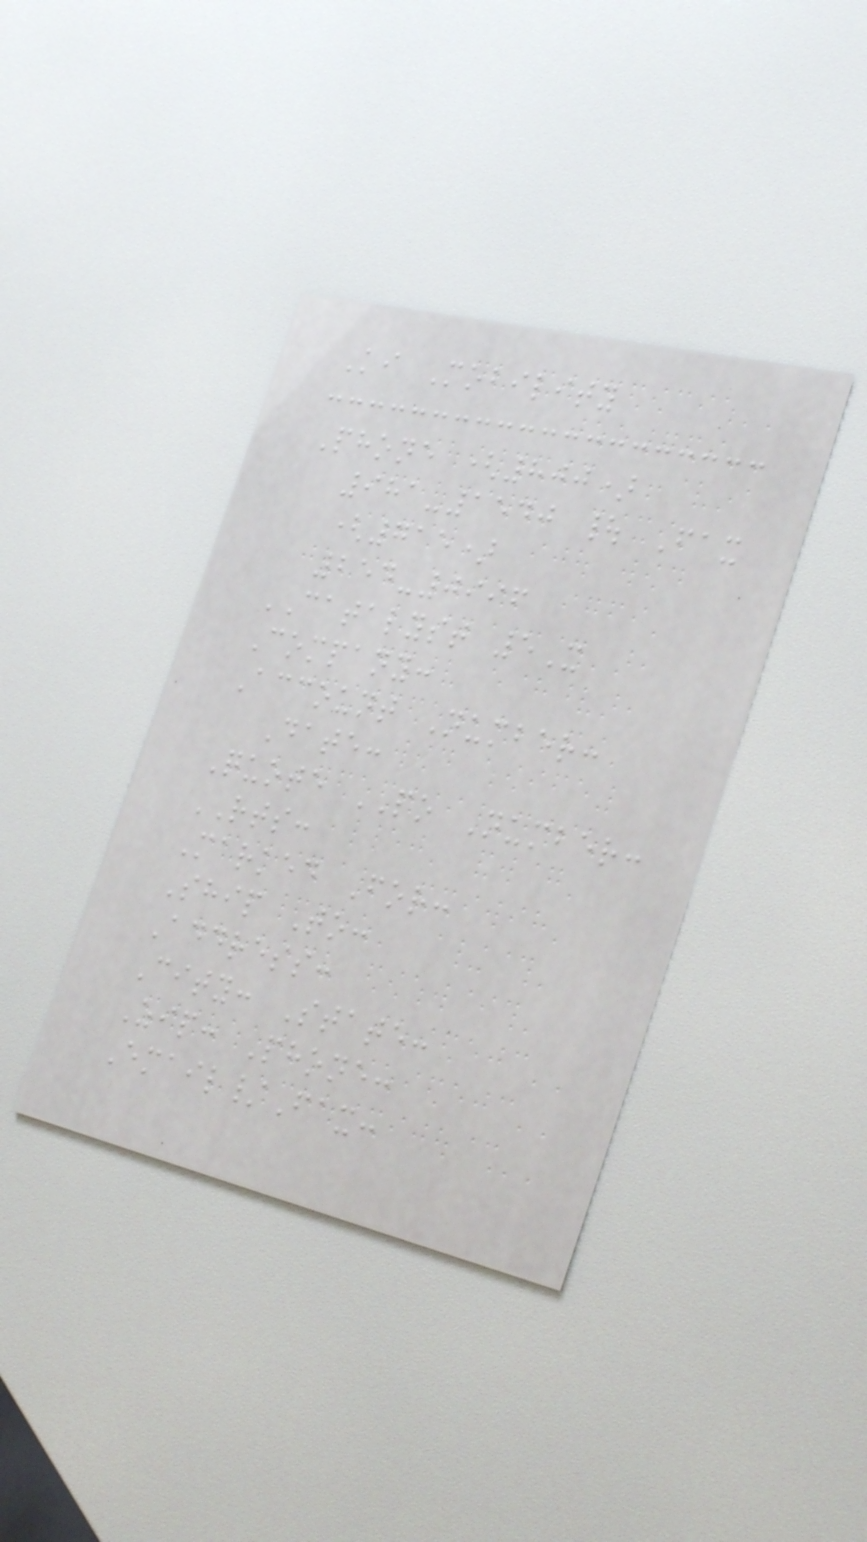Ki Mobility
Phone (800)
981-1540 | Fax
(715)
254-0996
CATALYST 5X
Company:
Account Number:
Date:
Quote PO Number:
RTS:
Marked For:
Ship To:
Address:
City: State:
Zip: Phone:
Email/Fax:
